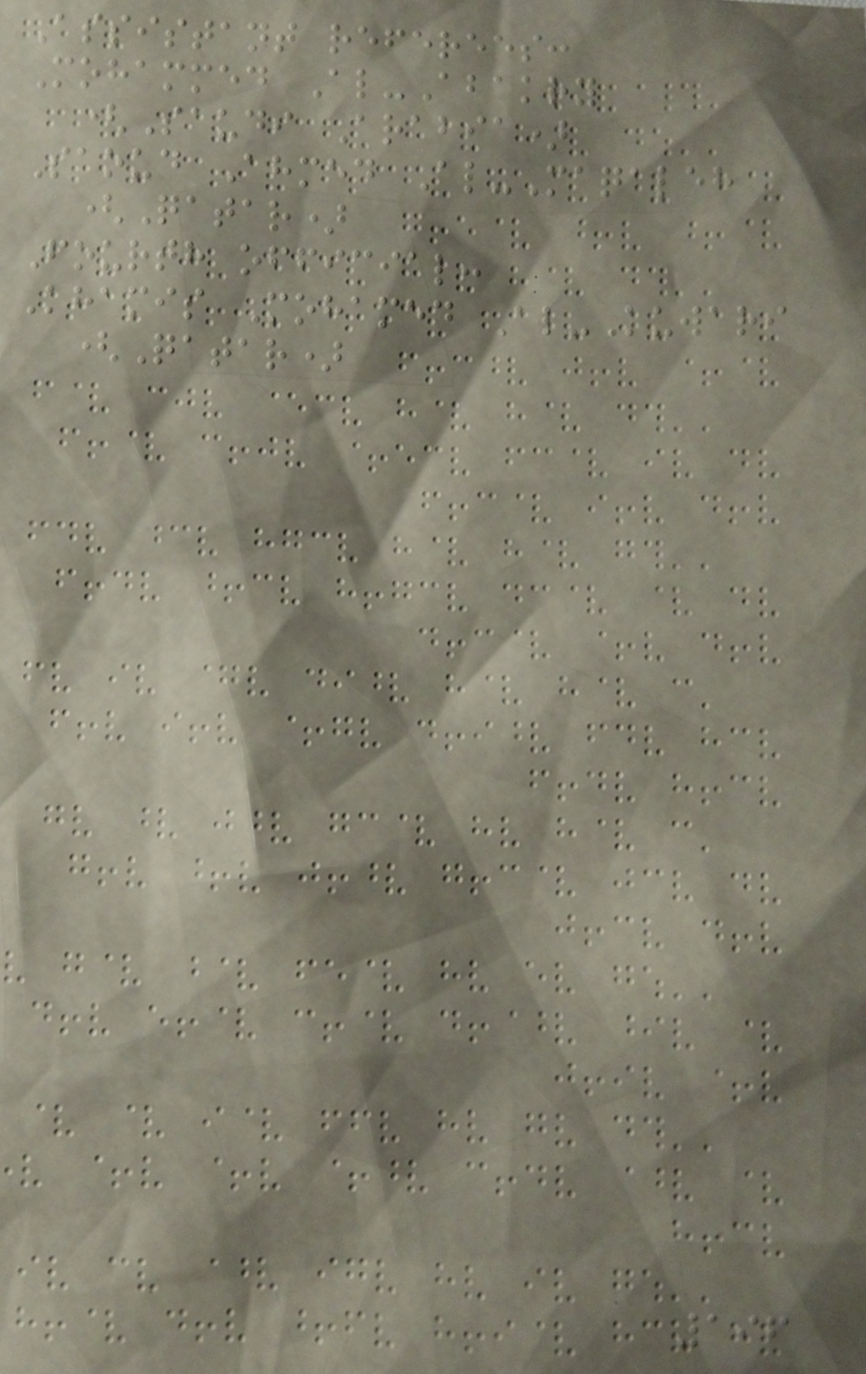Assistant referees:
Mohammed Al-Abakry
(Saudi Arabia)
Saoud Ahmed Al-Maqaleh
(Qatar)
Fourth official:
Khamis Mohamed Al-Kuwari
(Qatar)
196
